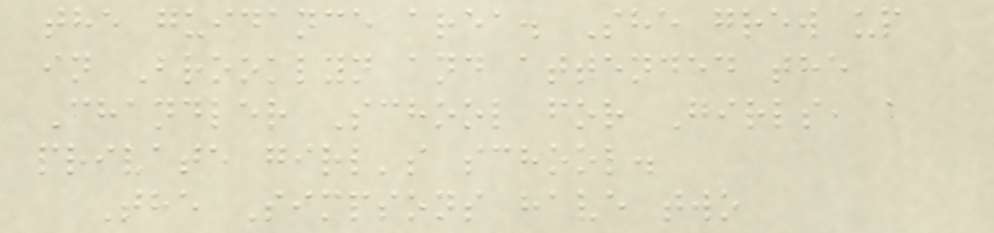the guidance area. She grew up
in Brooklyn and attended the
Chandler School for Girls, a
private girl's school.
The Simpsons have two
